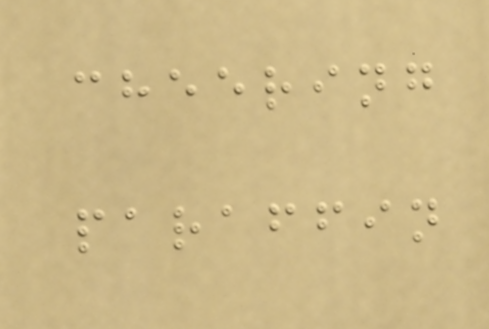cheering
paraffin
